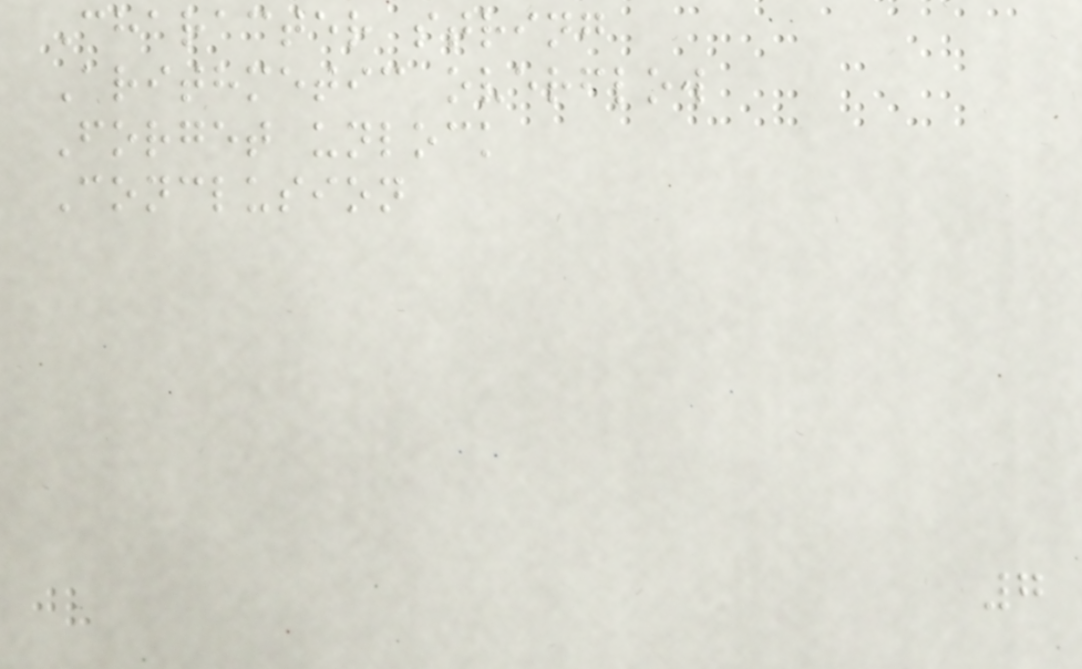Character string
Arithmetic overflow
Forget unlock
Conclusion
7
